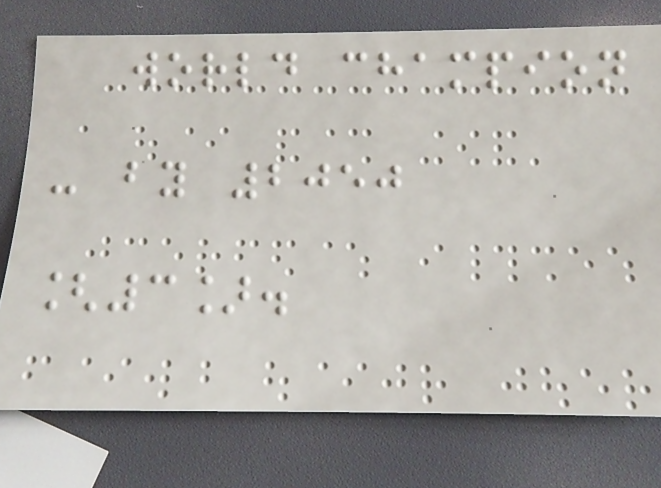world champion
- by 2050
[3].
